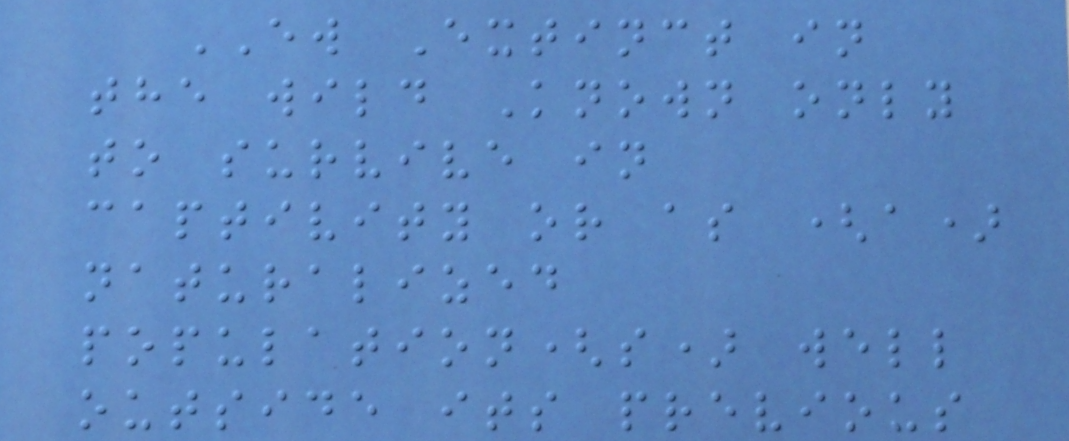EW Extinct in
the wild Known only
to survive in
captivity or as (a)
naturalized
population(s) well
outside its previous
